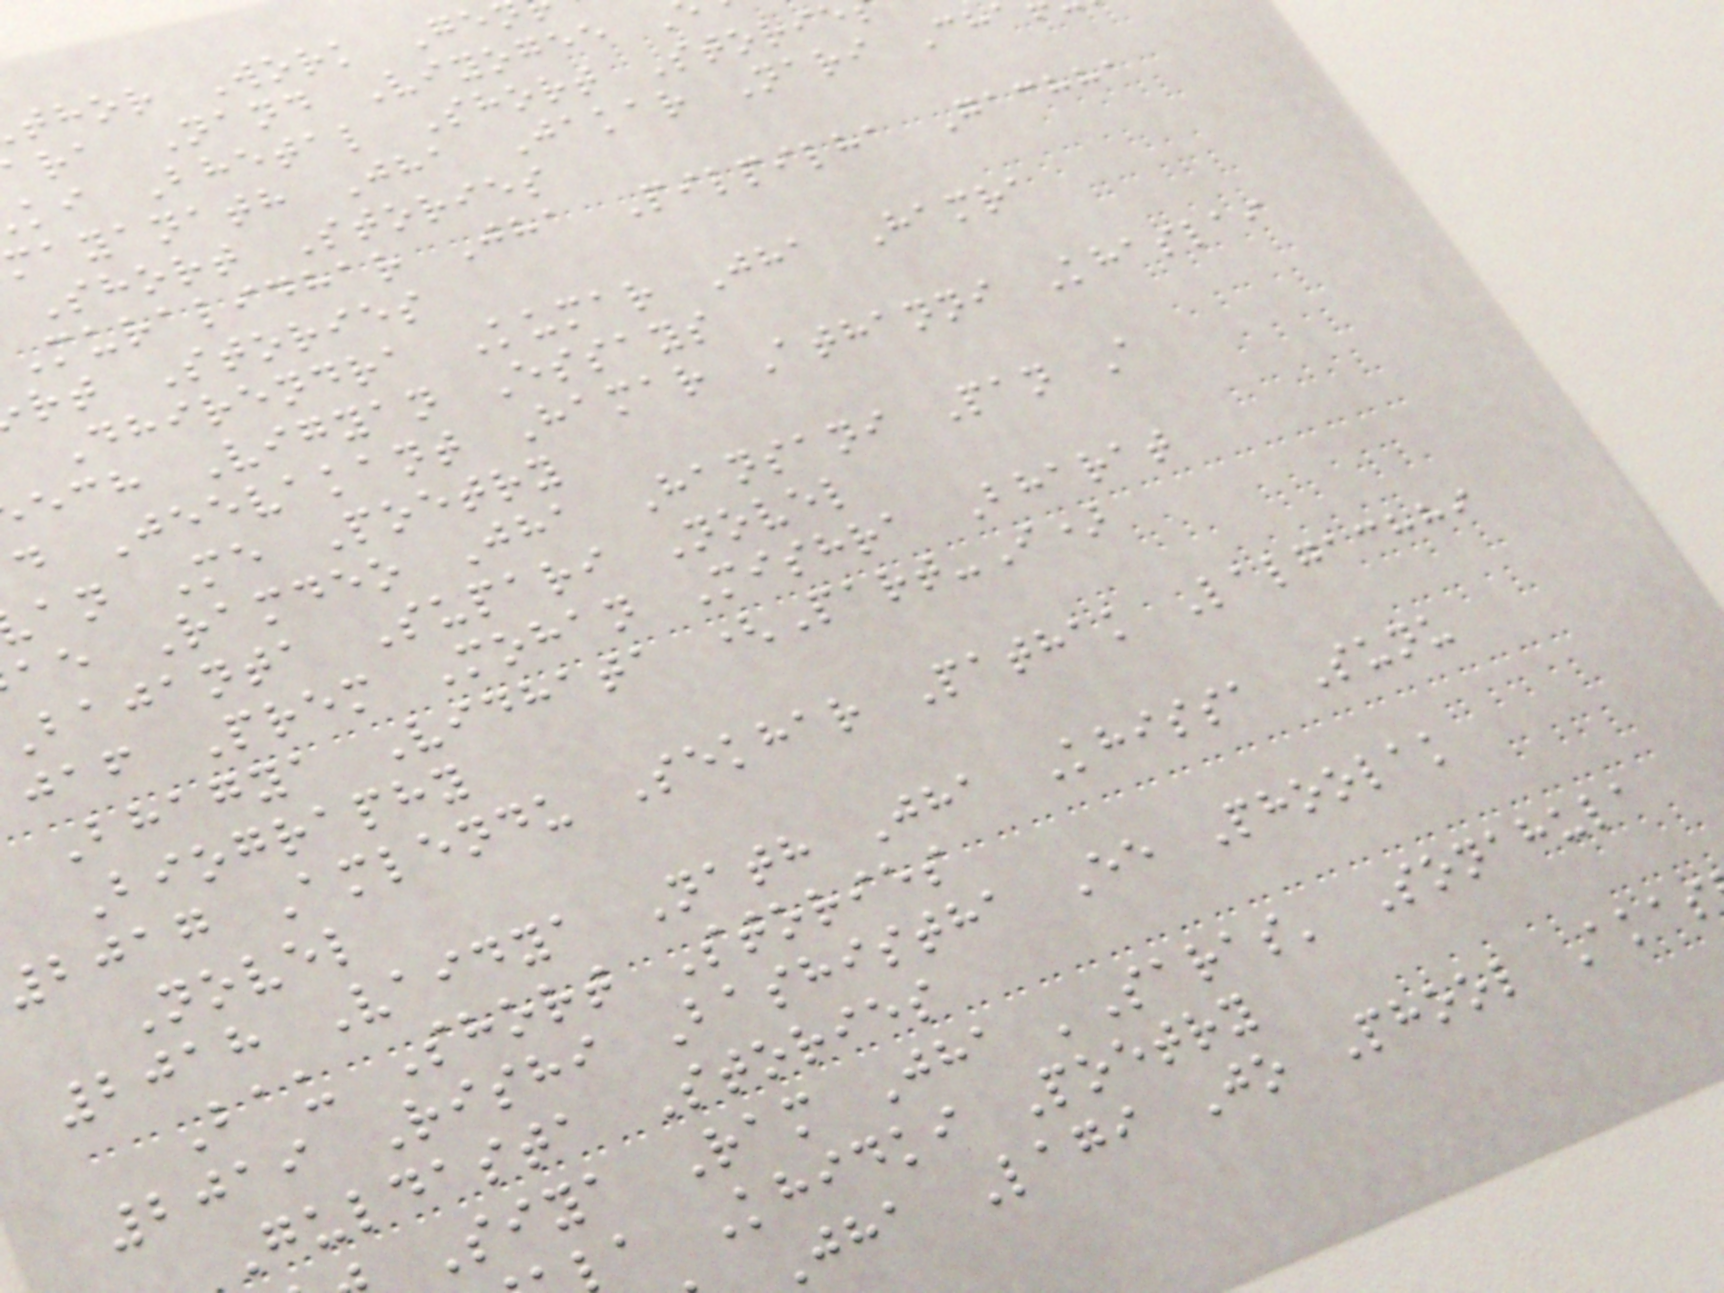thor Work Ge
ra Nand Viyogee
ki Bhetal Short Storie
mayanath Jha Jakar Nari Ch
Short Stories
Muralidhar Jha Pilpilha Gachha
rt Stories
Dhirendra Kumar Jha Hamra
ech Vigyan Essays
d Jeevakant Hamar Athanni Khaslai
an Me Poetry
ae Ramdeo Jha Hansani Pan A
bajanta Supari Novel
jaf Prem Mohan Mishra Bharat
Bhagya Vidhata (Part-I)
Biography
2017 Amlendu Sekhar Pathak Lalgachhi
Novel
2018 Vaidya Nath Jha Khissa Sunu
Bau Short Stories
2019 Rishi Bashistha Ee Phoolak
Guldasta Stories
Siya Ram Jha 'Saras' Sonahula
a Khidki Poetry
Jha Lagi Jo Phool Akas
